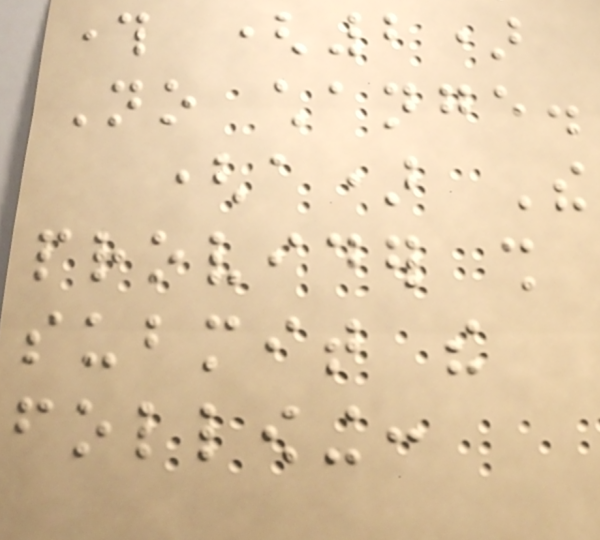through (2)
No change.
(a) The
provider shall
submit the
following:
